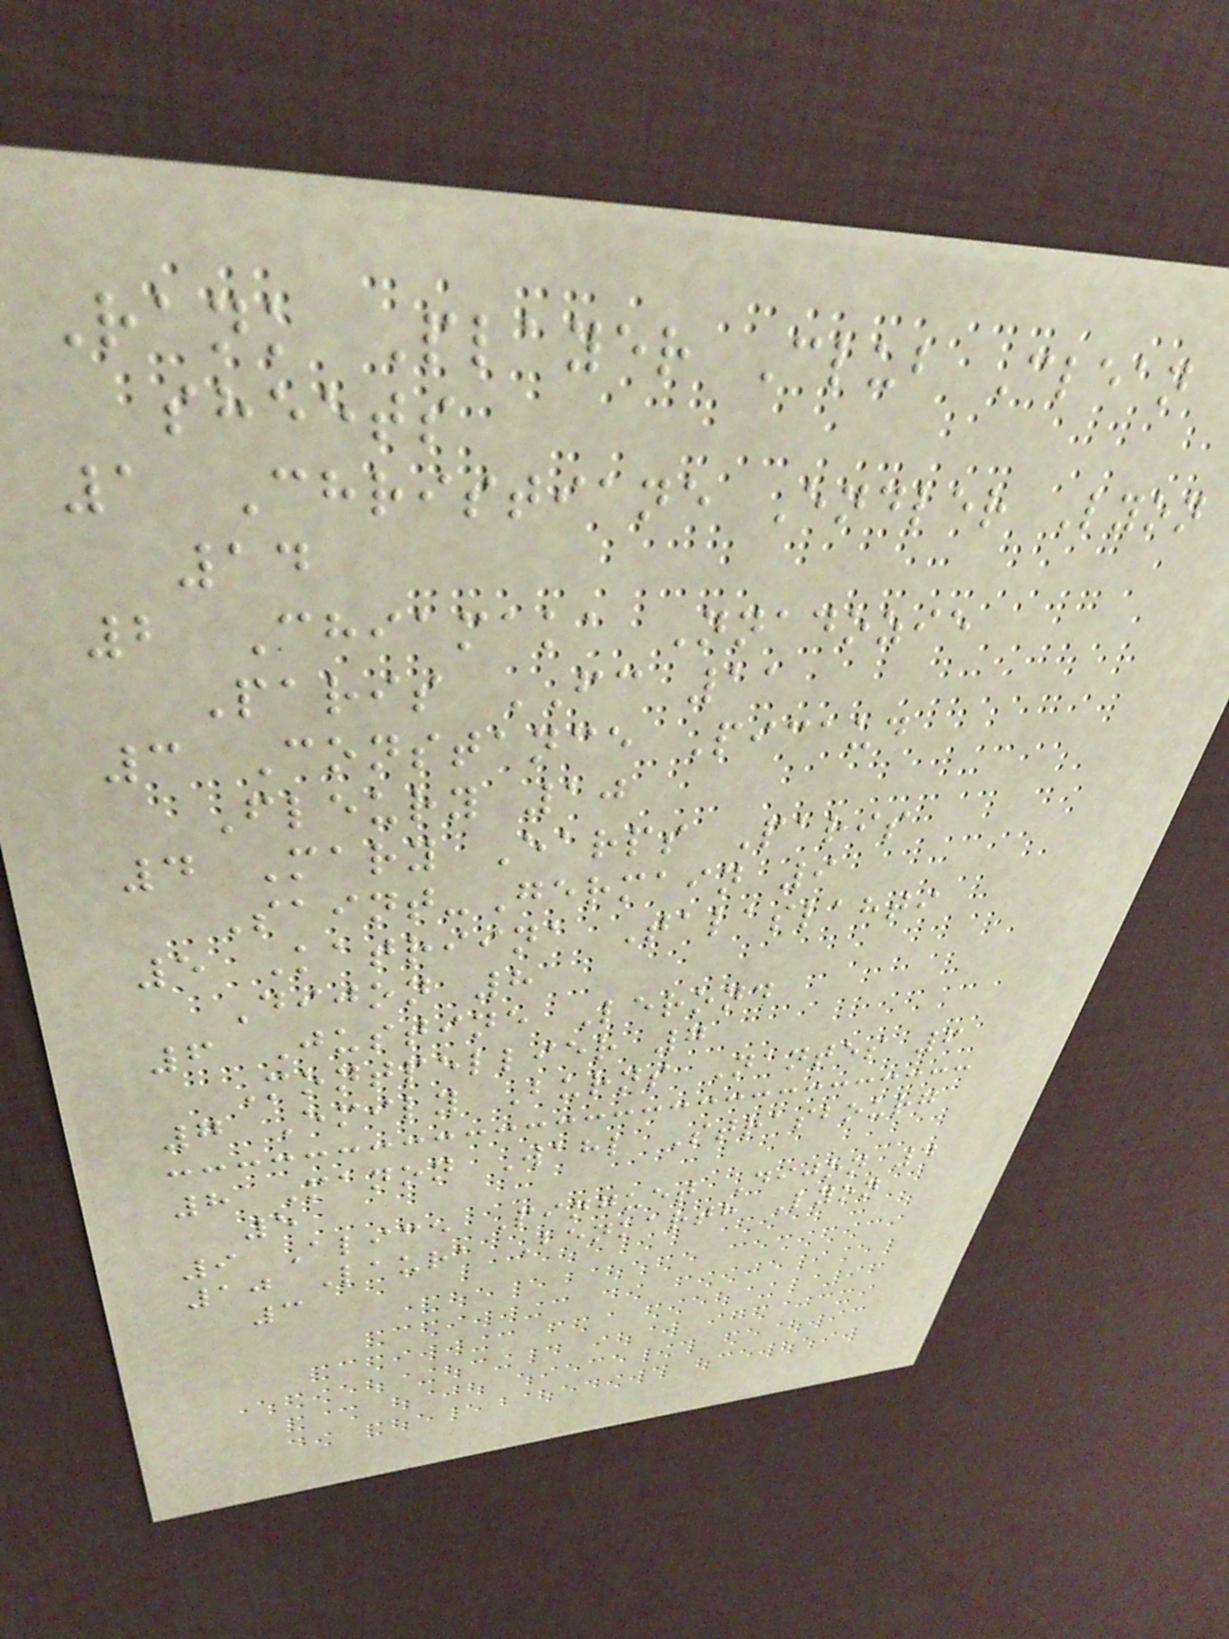Rank Player Club Clean
sheets
1 Christiane Endler Lyon
14
2 Chiamaka Nnadozie
Paris FC 11
3 Constance Picaud
Fleury 10
4 Mary Earps Paris
Saint-Germain 9
5 Katriina Talaslahti
Dijon 8
6 Justine Lerond
Montpellier 7
7 Emily Burns Nantes 6
8 Manon Wahl Strasbourg
5
9 Alice Pinguet Dijon 4
10 Laura Benkarth Lyon
3
